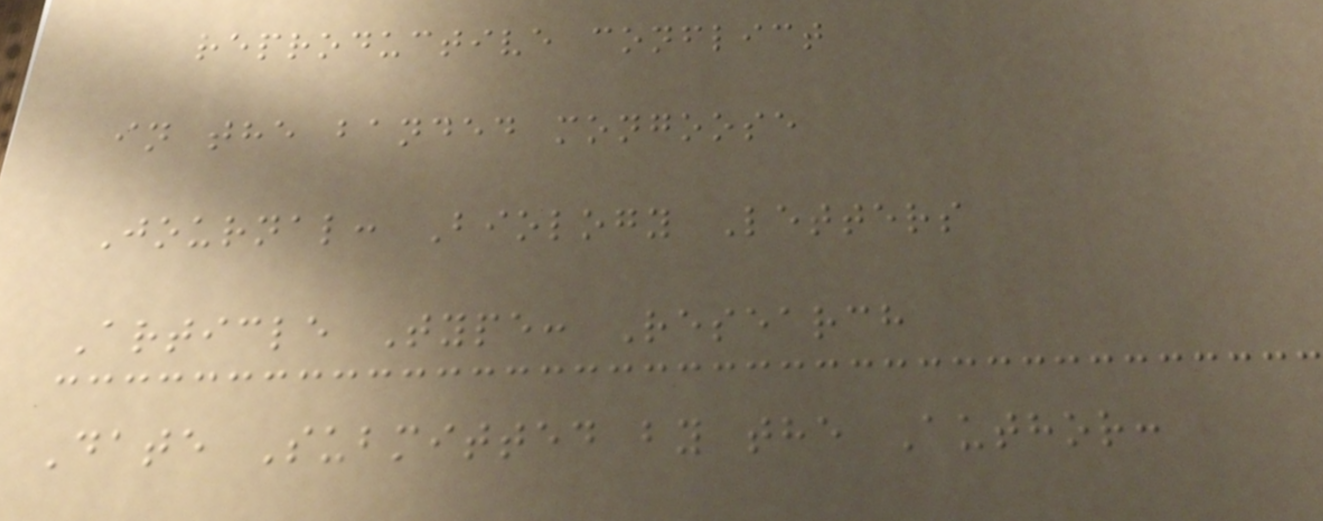reproductive conflict
in the banded mongoose
Journal: Biology Letters
Article Type: Research
Date Submitted by the Author:
